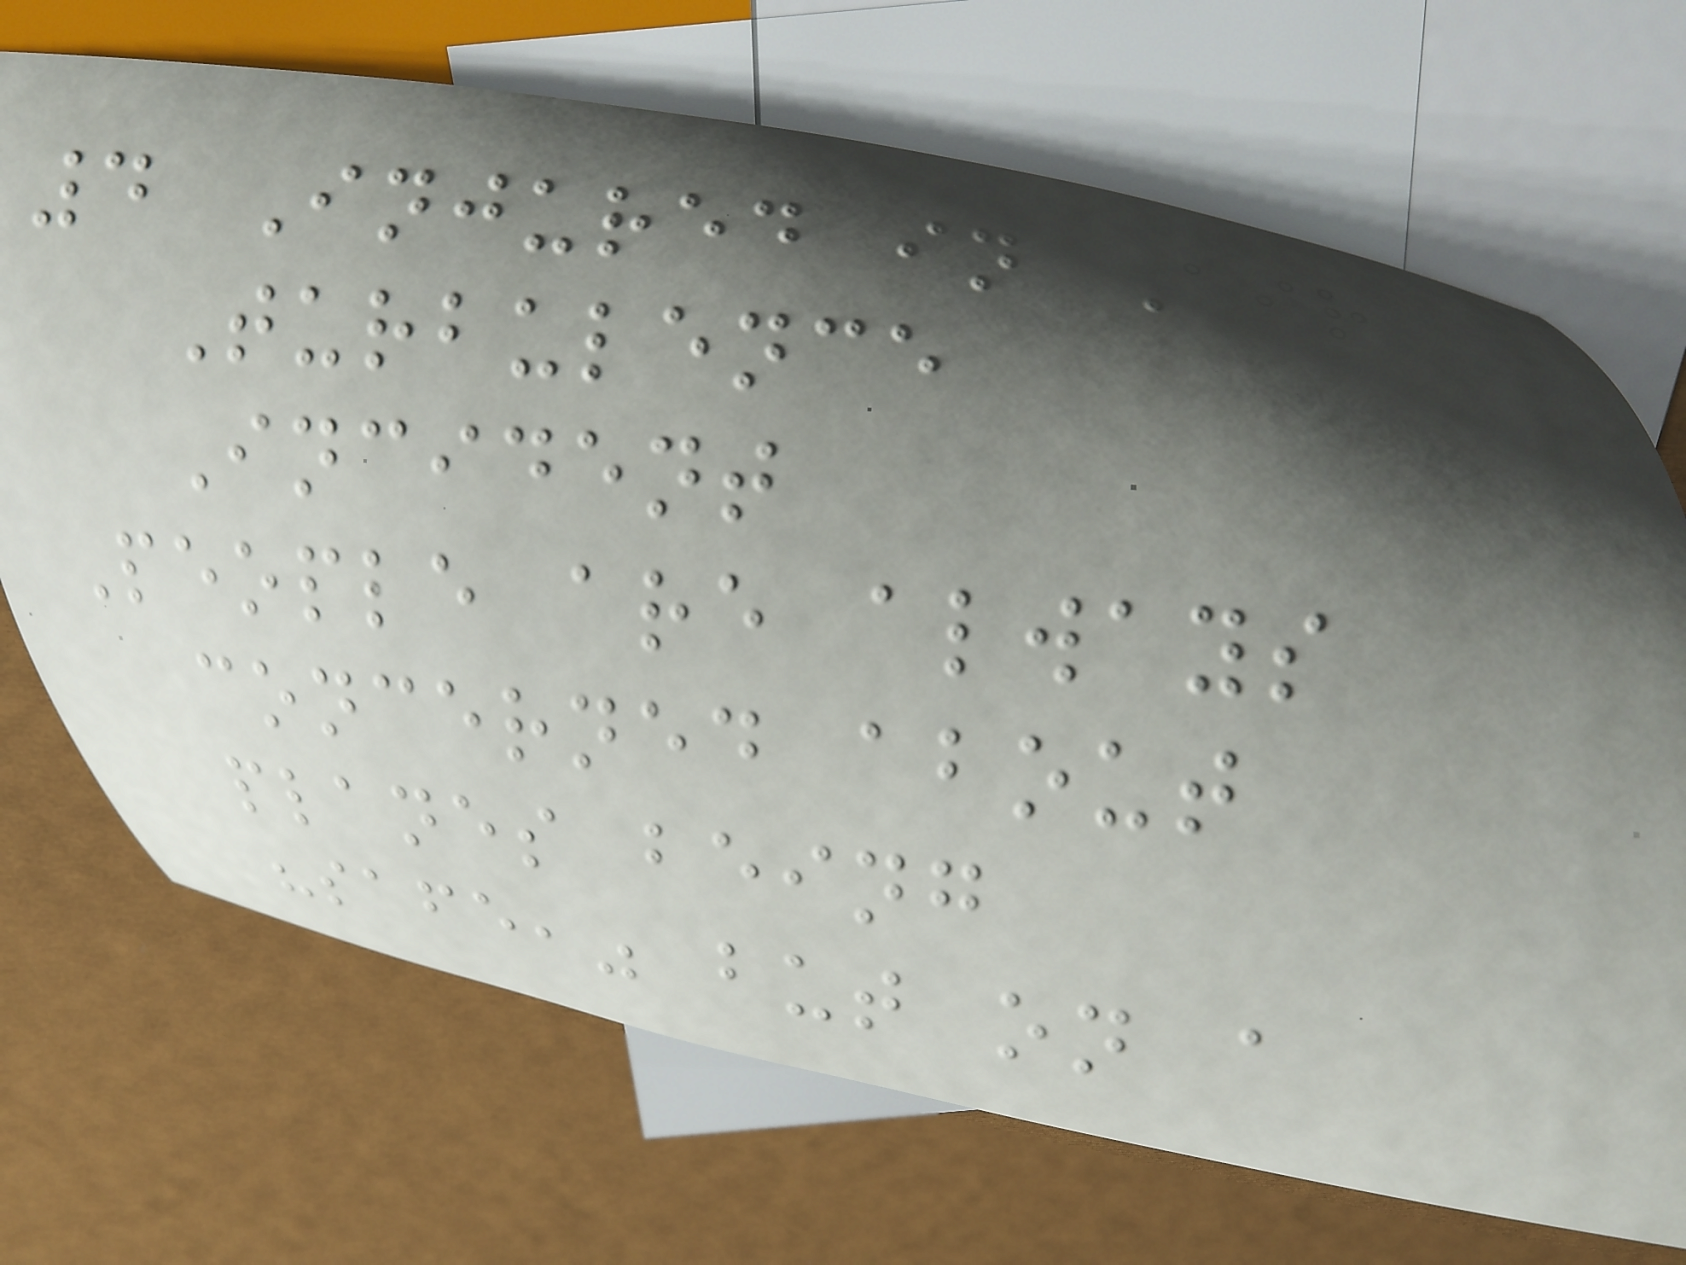4 Injured in Air
Turbulence
Incident
People are always
concerned about
planes being
"safe," but on a
